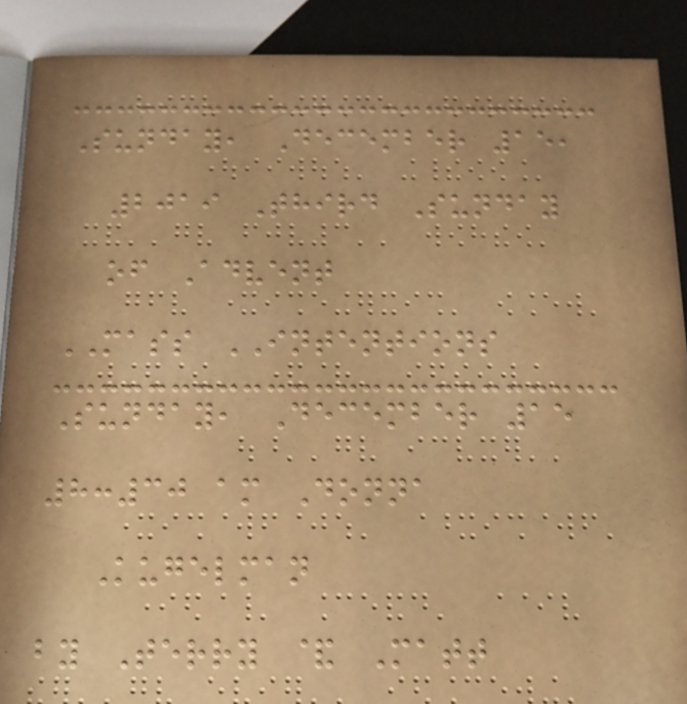Sunday, December 15,
2019 Third Sunday
of Advent
MASS INTENTIONS
Sunday, December 15
8:30 am Donna
Kugelman
by Terry & Matt
